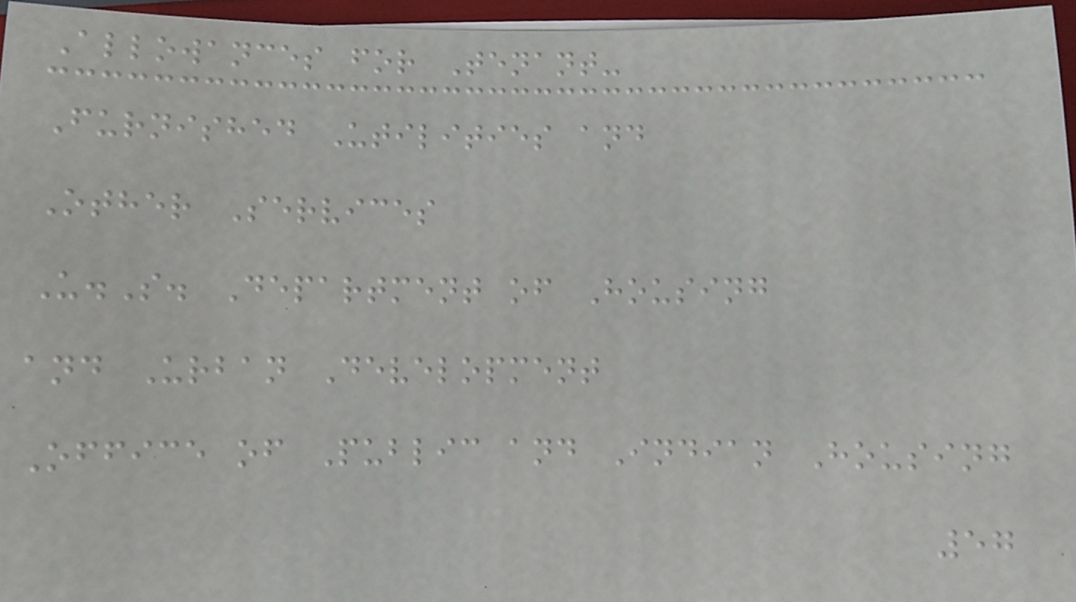Allowances for Tenant-
Furnished Utilities and
Other Services
U.S. Department of Housing
and Urban Development
Office of Public and Indian Housing
57
